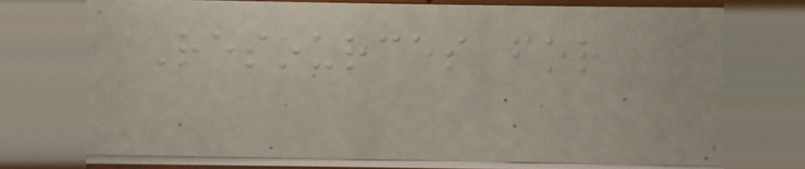Resources for
